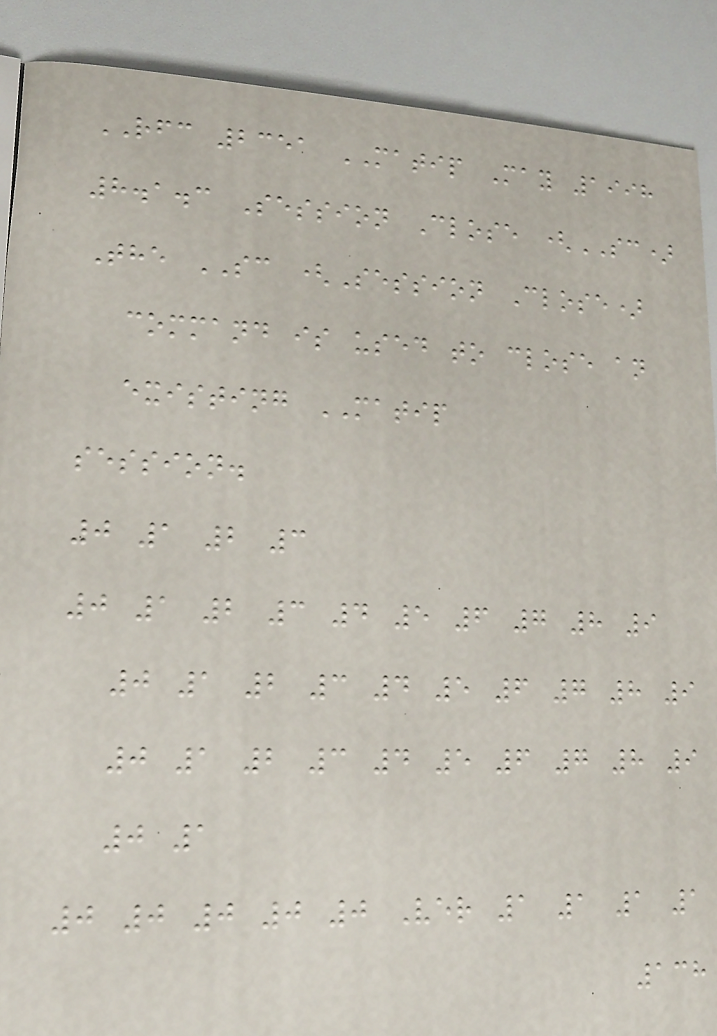RFC 2351 MATIP May 1998
8.1.3 Session Close (SC)
The SC (Session Close)
command is used to close an
existing MATIP
session.
0 1 2 3
0 1 2 3 4 5 6 7 8 9
0 1 2 3 4 5 6 7 8 9
0 1 2 3 4 5 6 7 8 9
0 1
0 0 0 0 0 Ver 1 1 1 1
138
